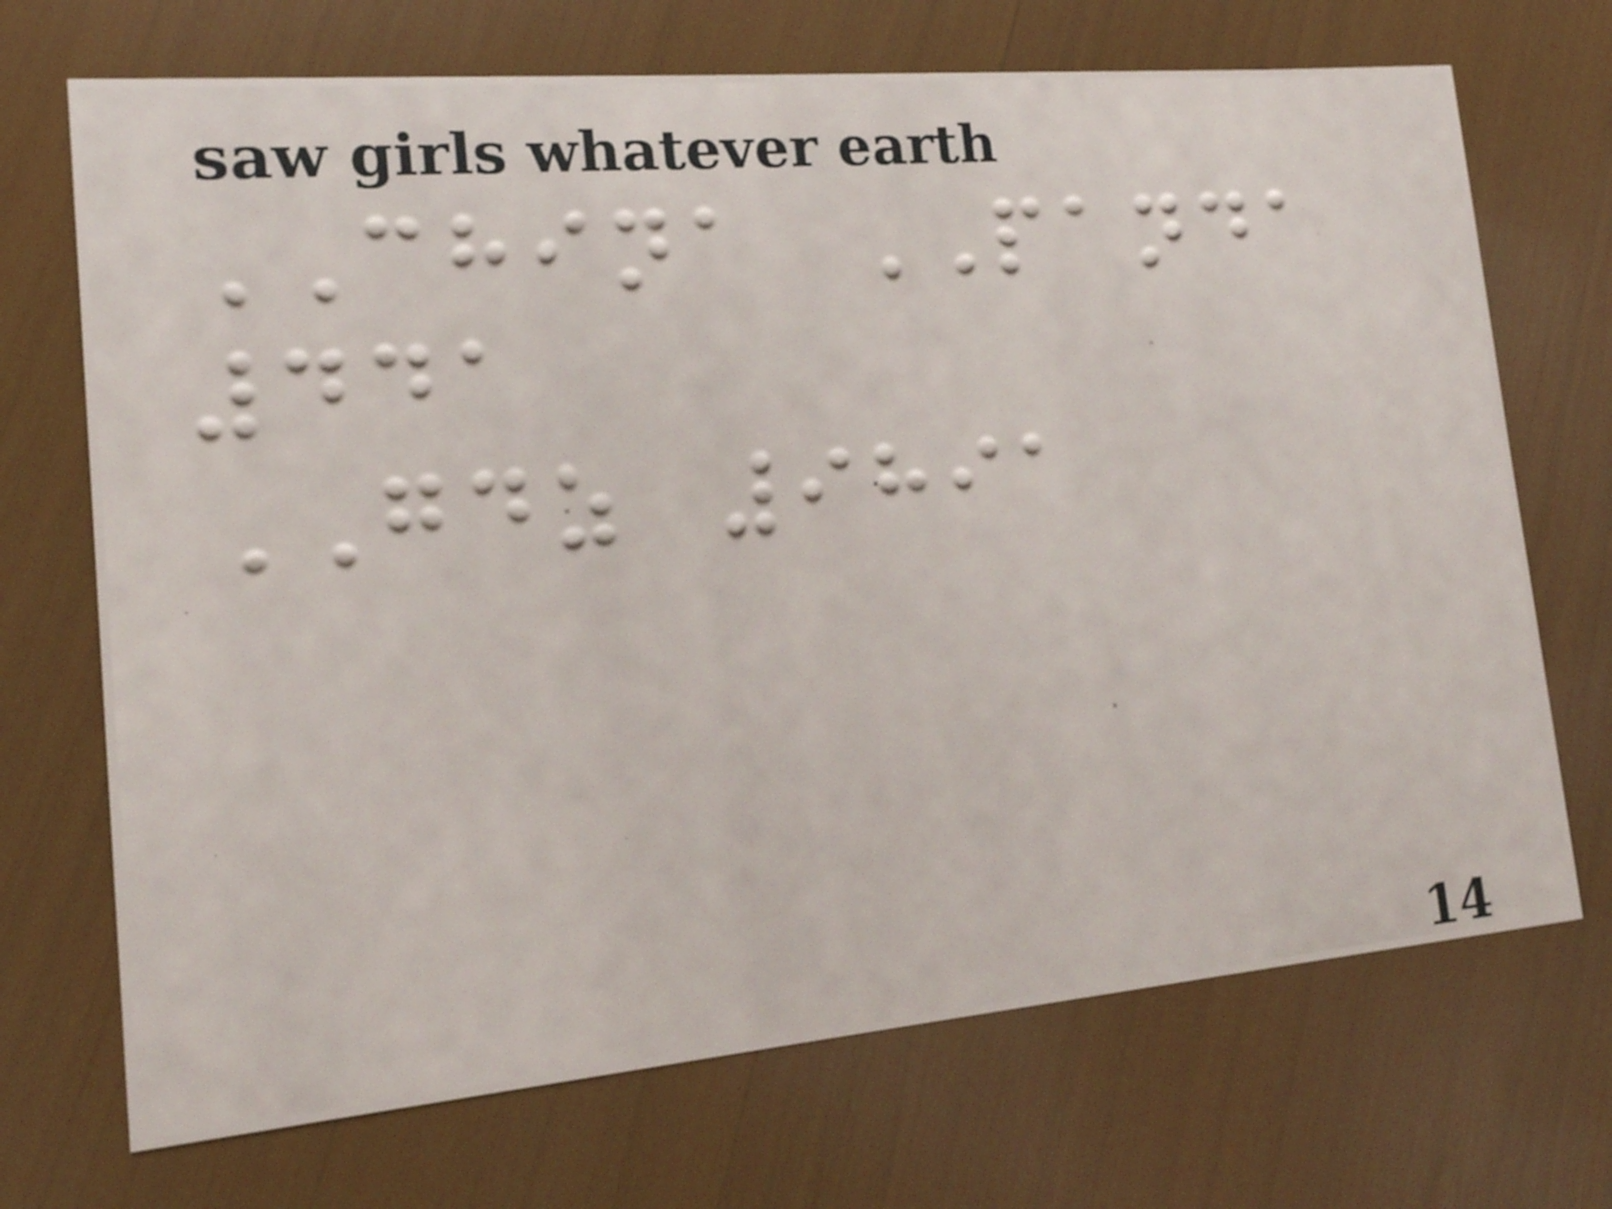CHINA PANDA
441
GDZ 9891
